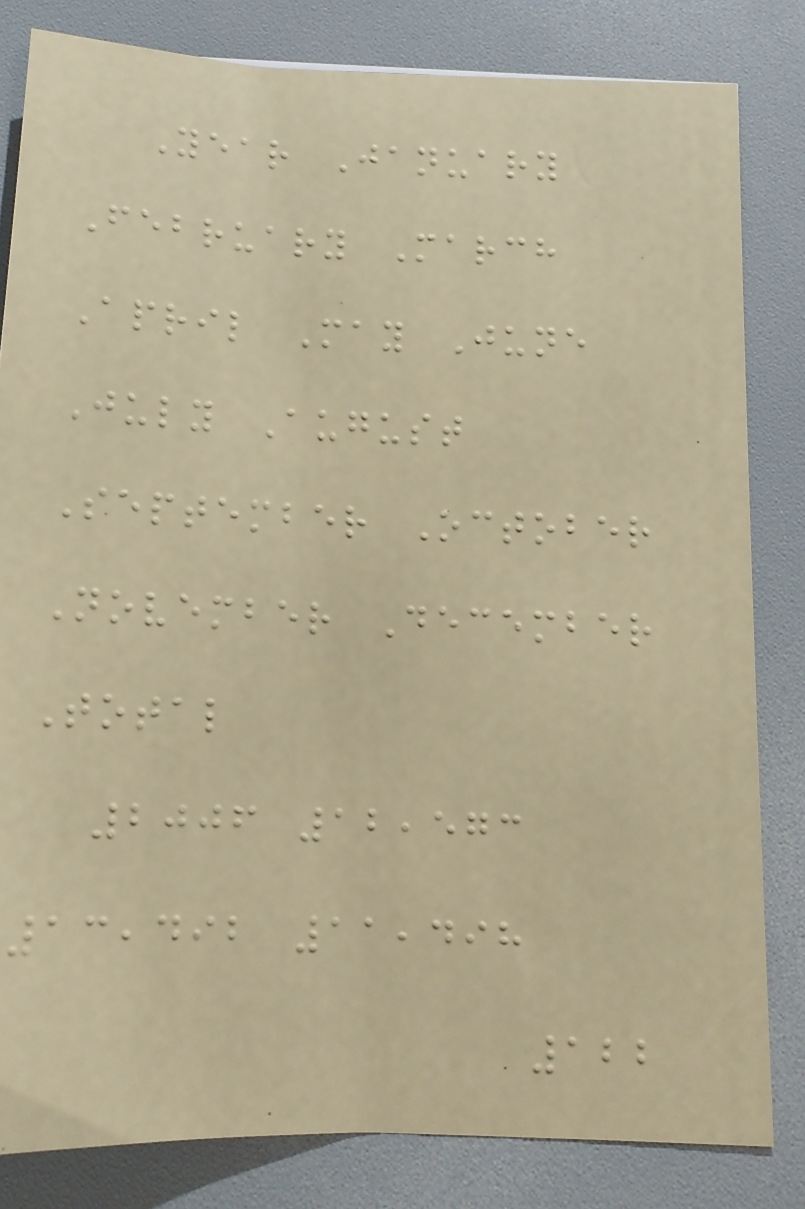Year January
February March
April May June
July August
September October
November December
Total
2006 12,573
13,492 11,498
122
